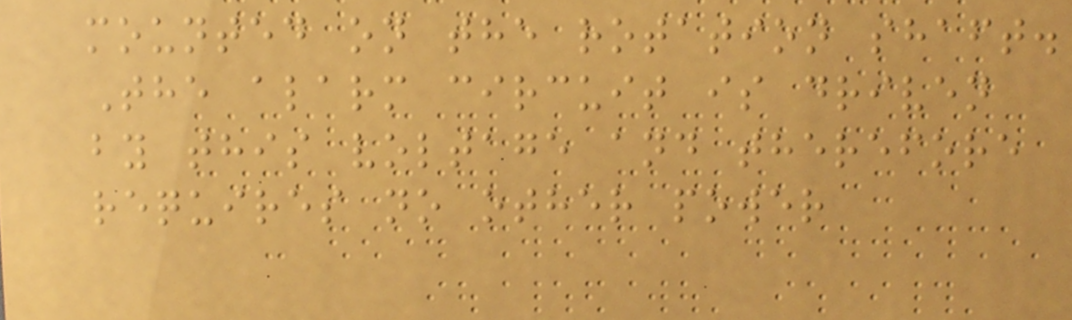mounted on the rotation shaft.
The alarm circuit is driven
by this voltage and therefore
requires no other power
